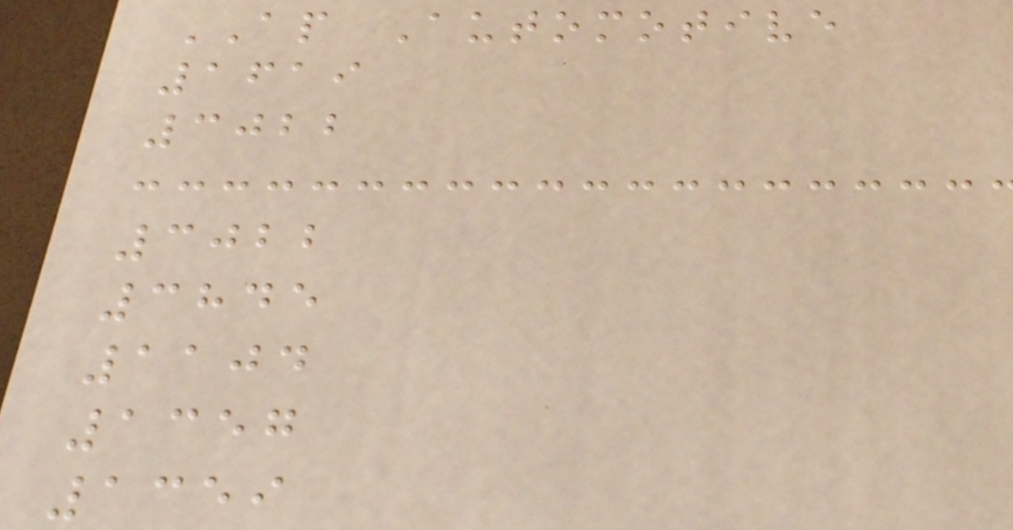AP Automotive
1619
3022
3022
3845
1104
1357
1359
